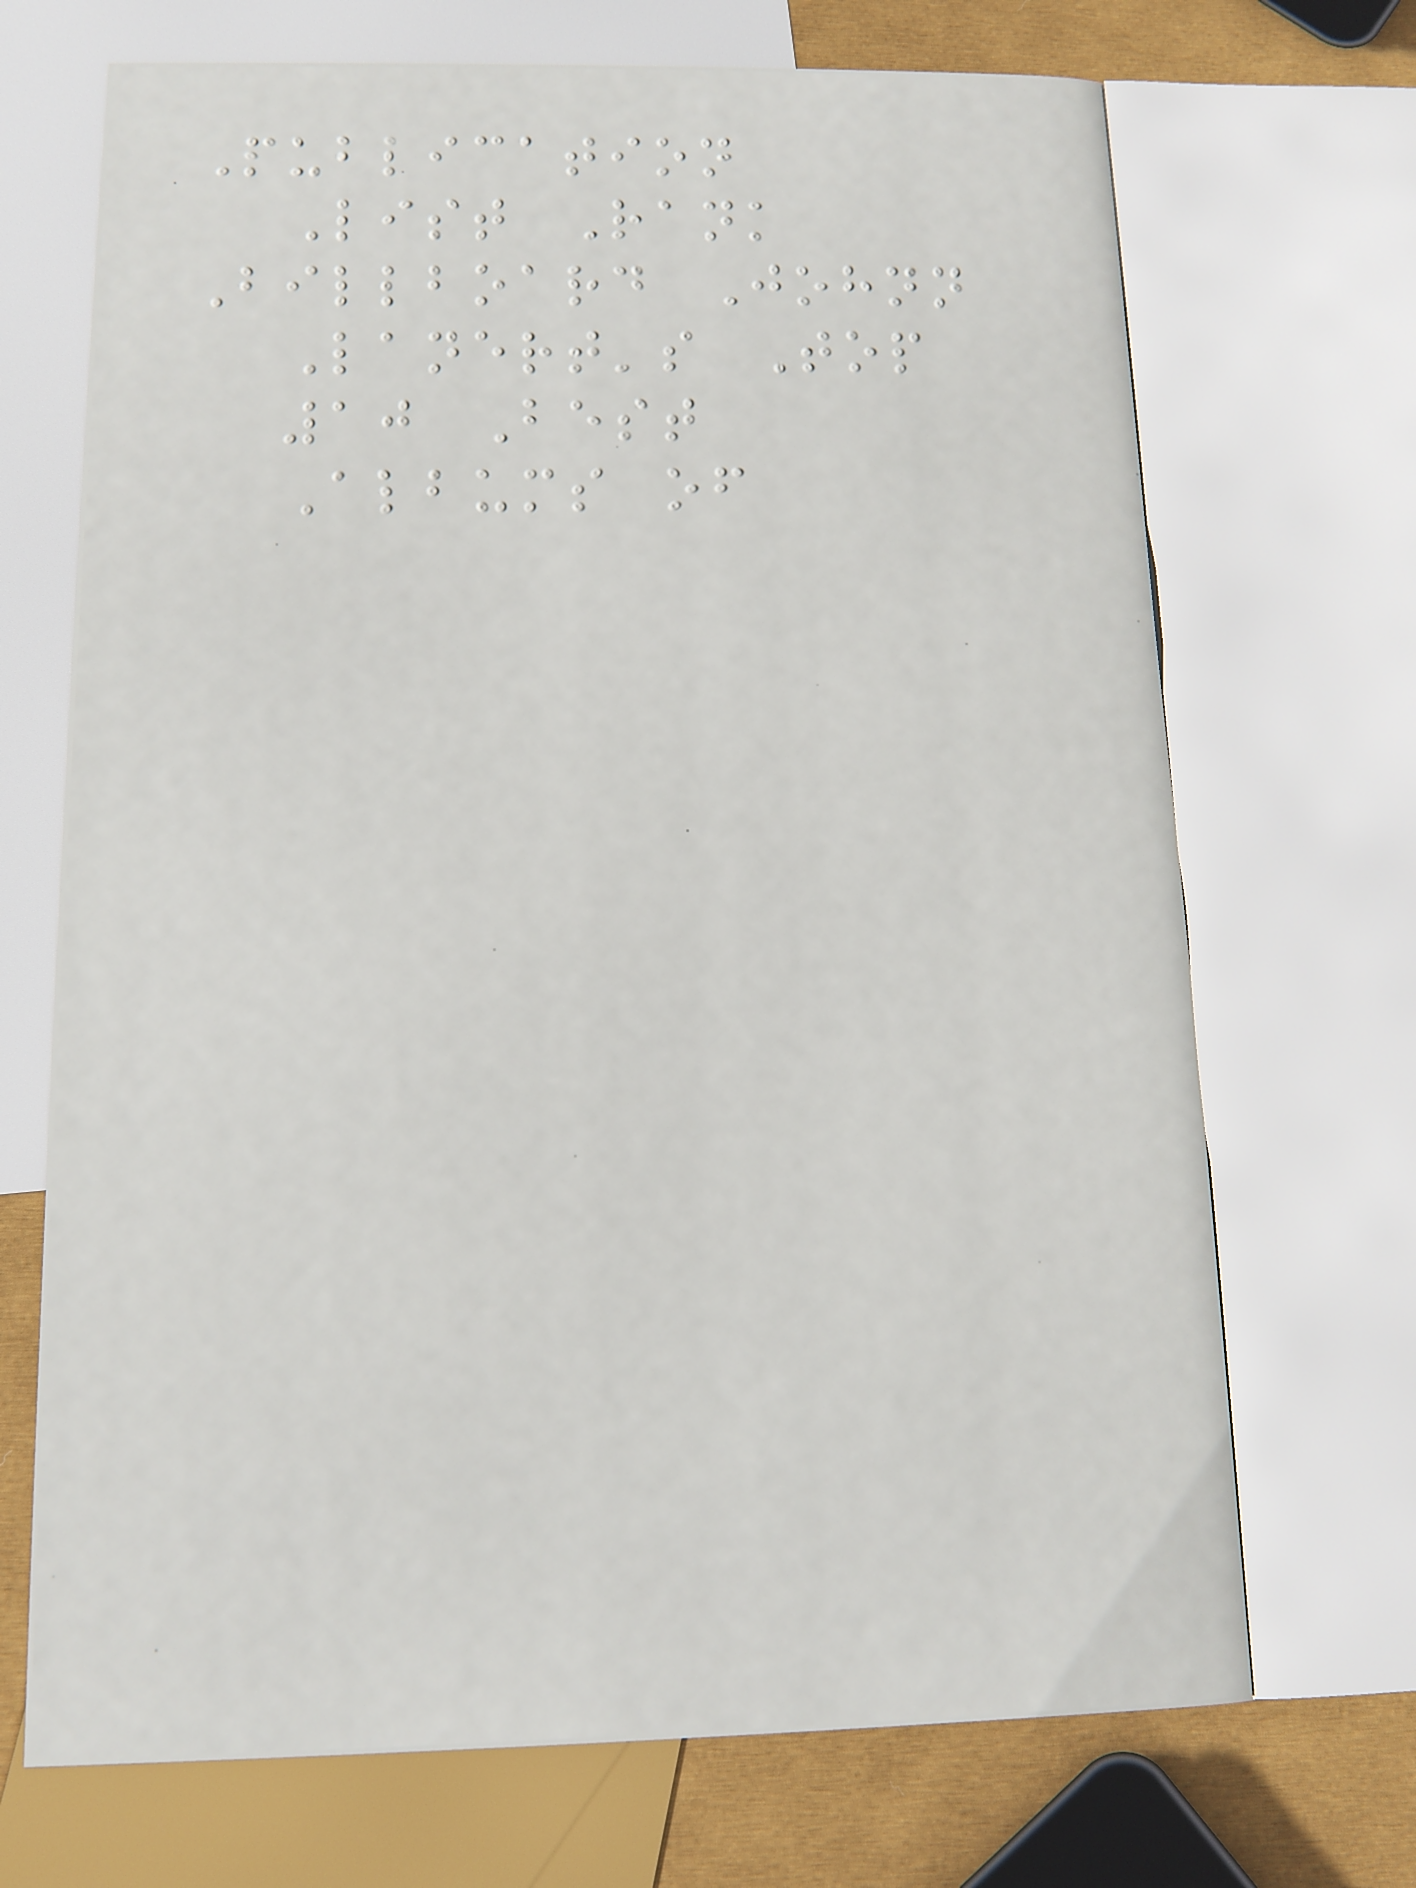Publication
List Rank
Billboard Johnn
Lanert's Top
10 Best
Albums of
